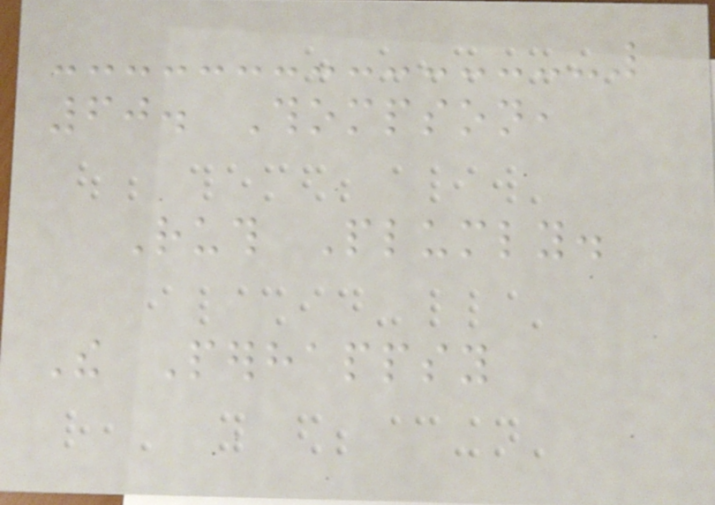60. Thompson,
Ruth Plumly.
The Perhappsy
